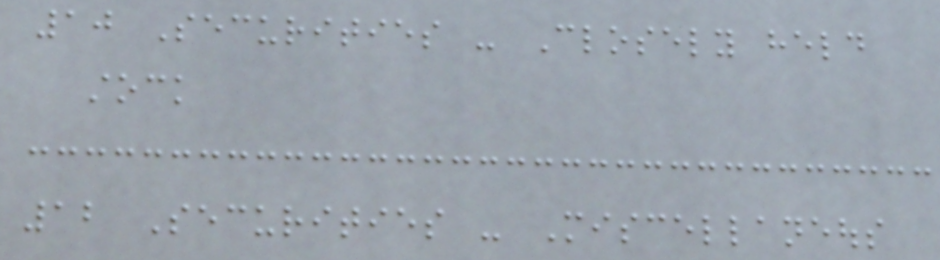10 Securities - Closely held
stock
12 Securities - Miscellaneous
